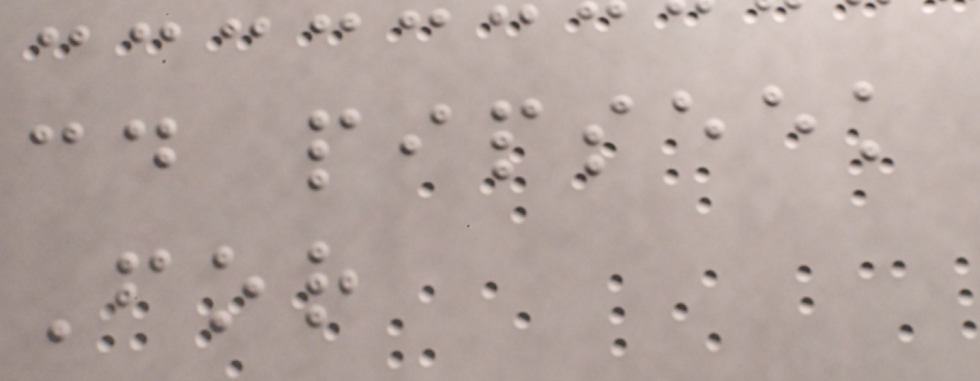cd pipseek
For
